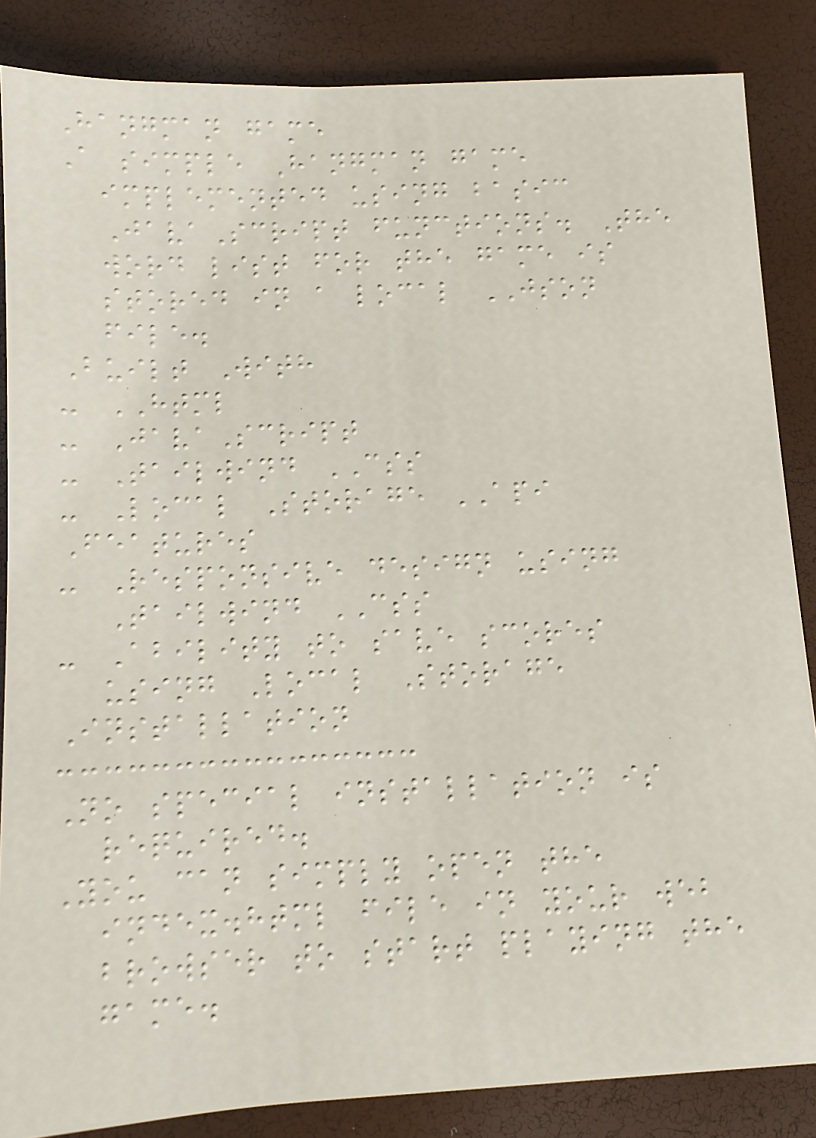Hangman game
A simple Hangman game
implemented using basic
JavaScript functions. The
word list for the game is
stored in a local JSON
file.
Built With
- HTML
- JavaScript
- Tailwind CSS
- Local Storage API
Features
- Responsive design using
Tailwind CSS
- Ability to save scores
using Local Storage
Installation
No special installation is
required.
You can simply open the
index.html file in your web
browser to start playing the
game.
